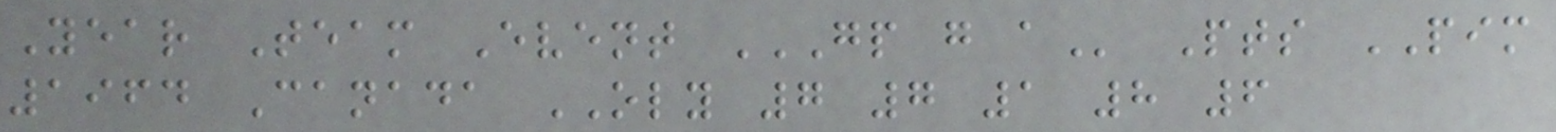Year Team Event GP G A Pts PIM
1964 Canada OLY 7 7 1 8 6
